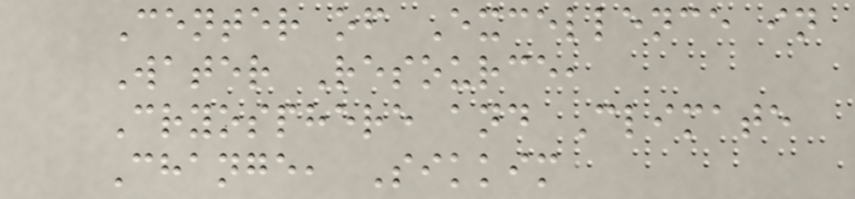Center of Excellence in
Water Resource,
Cryosphere and Climate
Change, Sikkim
